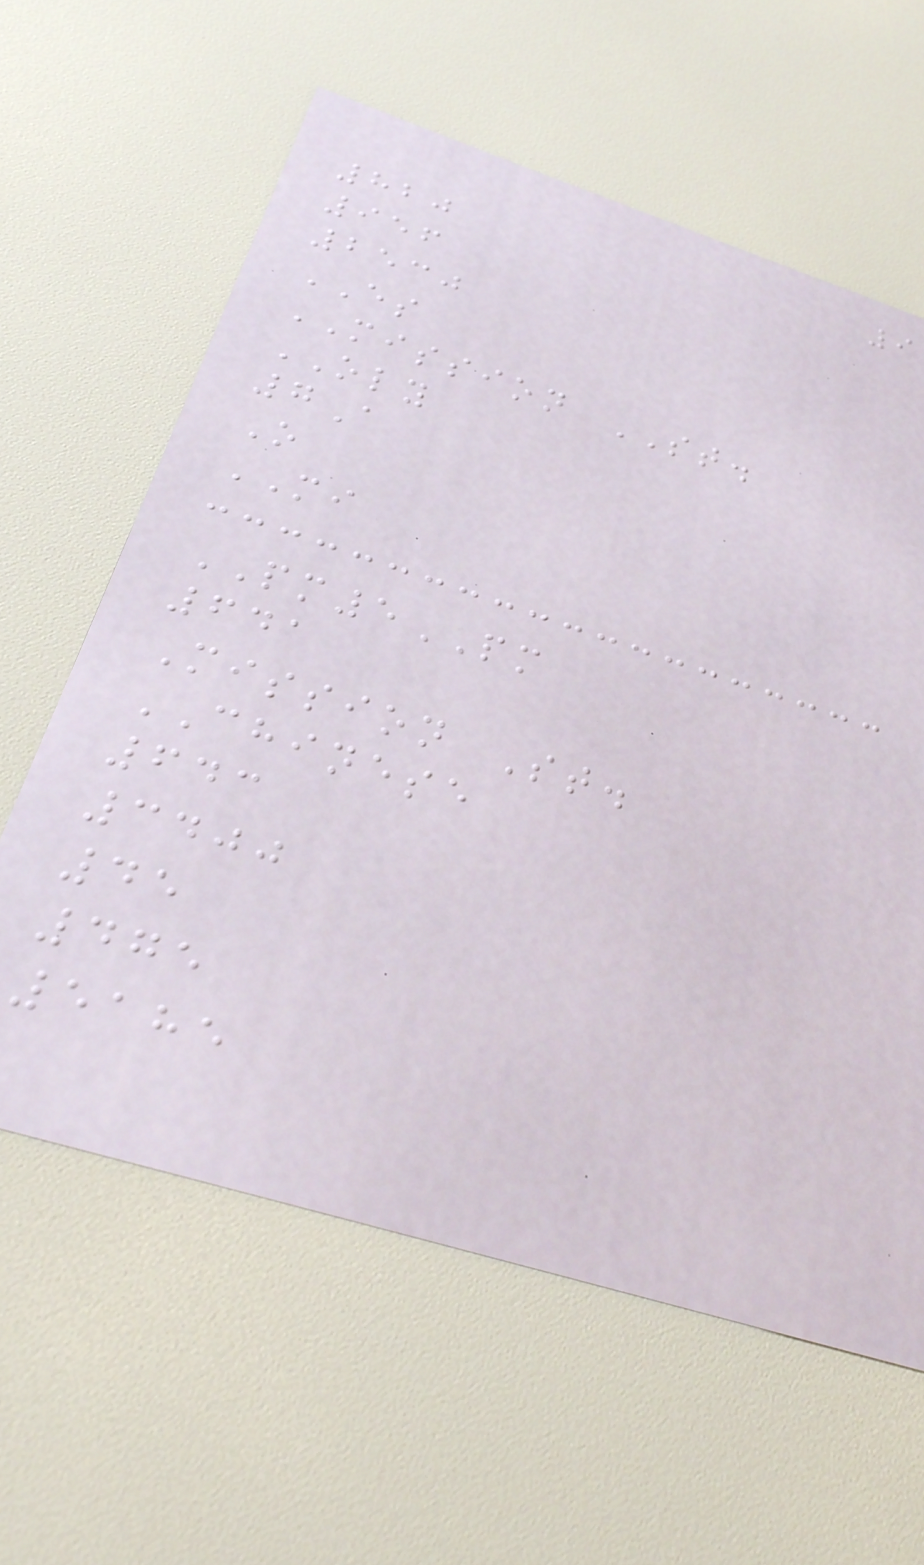9
820
956
2530
ES
MISSION ST.
OLY
7A
O
MI
PM5PM
641
Mission St.
CHINESE
643
3400
45
475
5185
